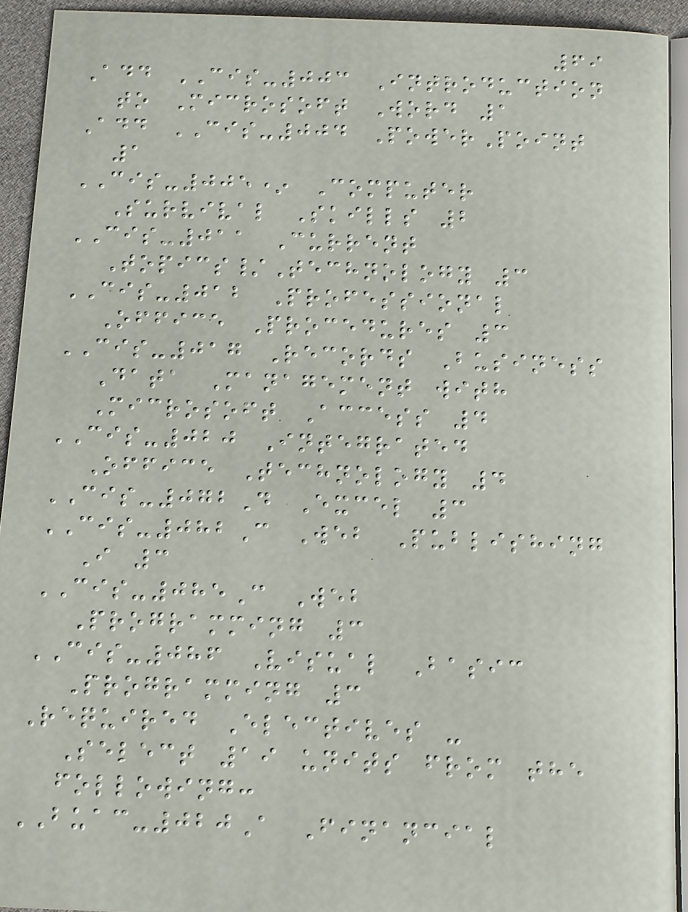69
Add CIS-003 Introduction
to Microsoft Word 1
Add CIS-004 PowerPoint
1
CIS-005* Computer
Survival Skills 2
CIS-011 Current
Topics/Technology 3
CIS-012 Professional
Office Procedures 3
CIS-017 Records Business
Data Management with
Microsoft Access 4
CIS-020 Integrated
Office Technology 4
CIS-072D Excel 3
CIS-082C Web Publishing
I 3
CIS-085C Web
Programming 3
CIS-086 Visual Basic
Programming 3
Required Electives -
Select 19 units from the
following:
BUAC-020A Financial
